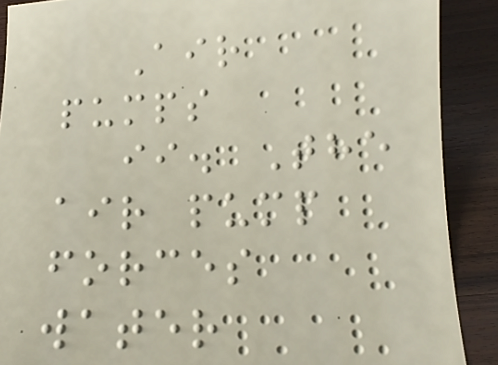Air
pumps
ii. The
air pump
forces
water
